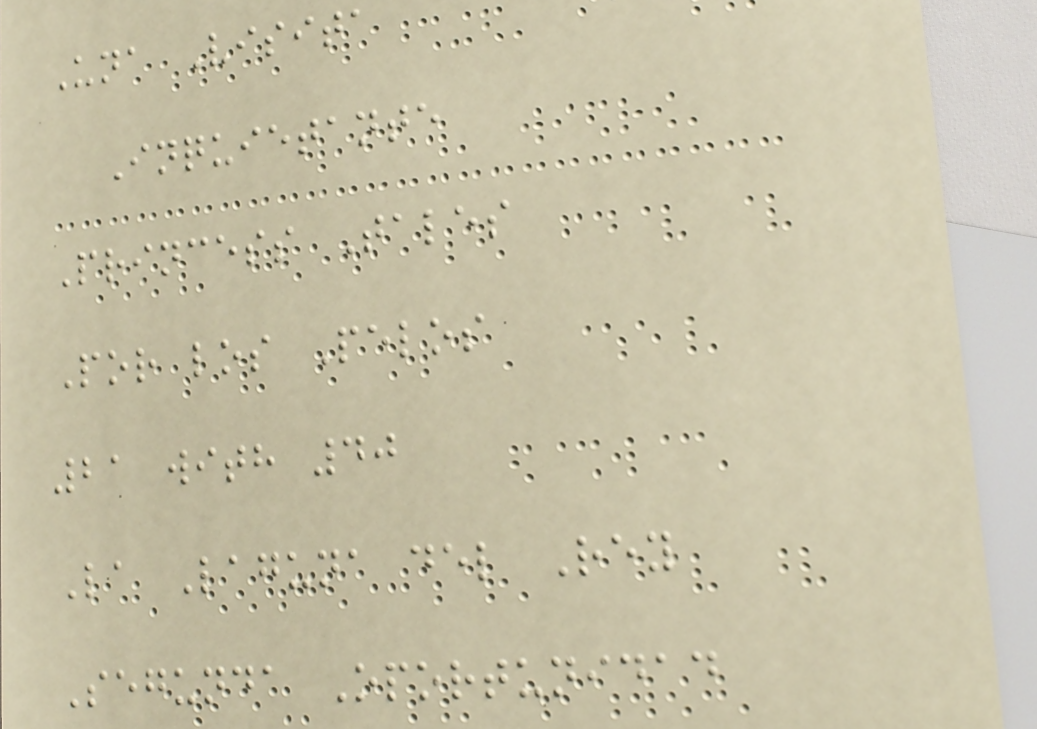Una Visita
Inquietante
Princess Tales
Por los Pelos
21 with 40
La Laguna del Rey
Segunda Oportunidad
